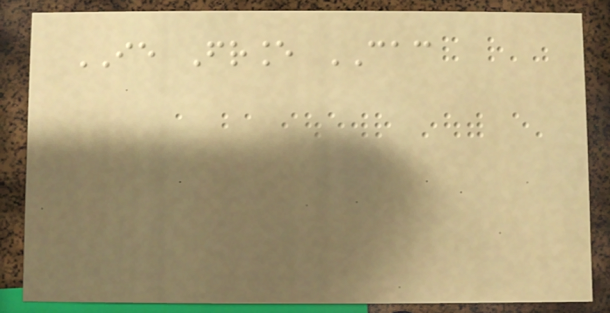IE France CAC
